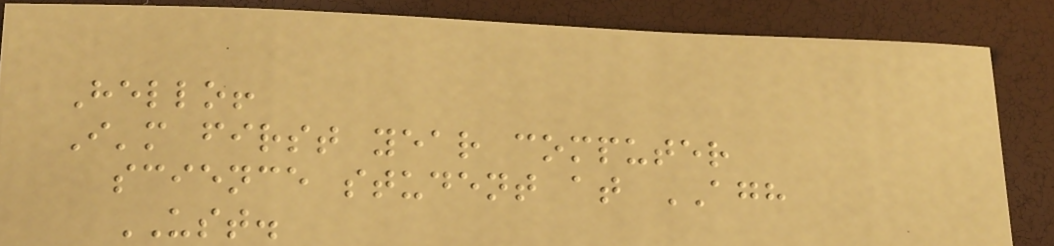Hello!
I'm first year computer
science student at AGH
UST.
